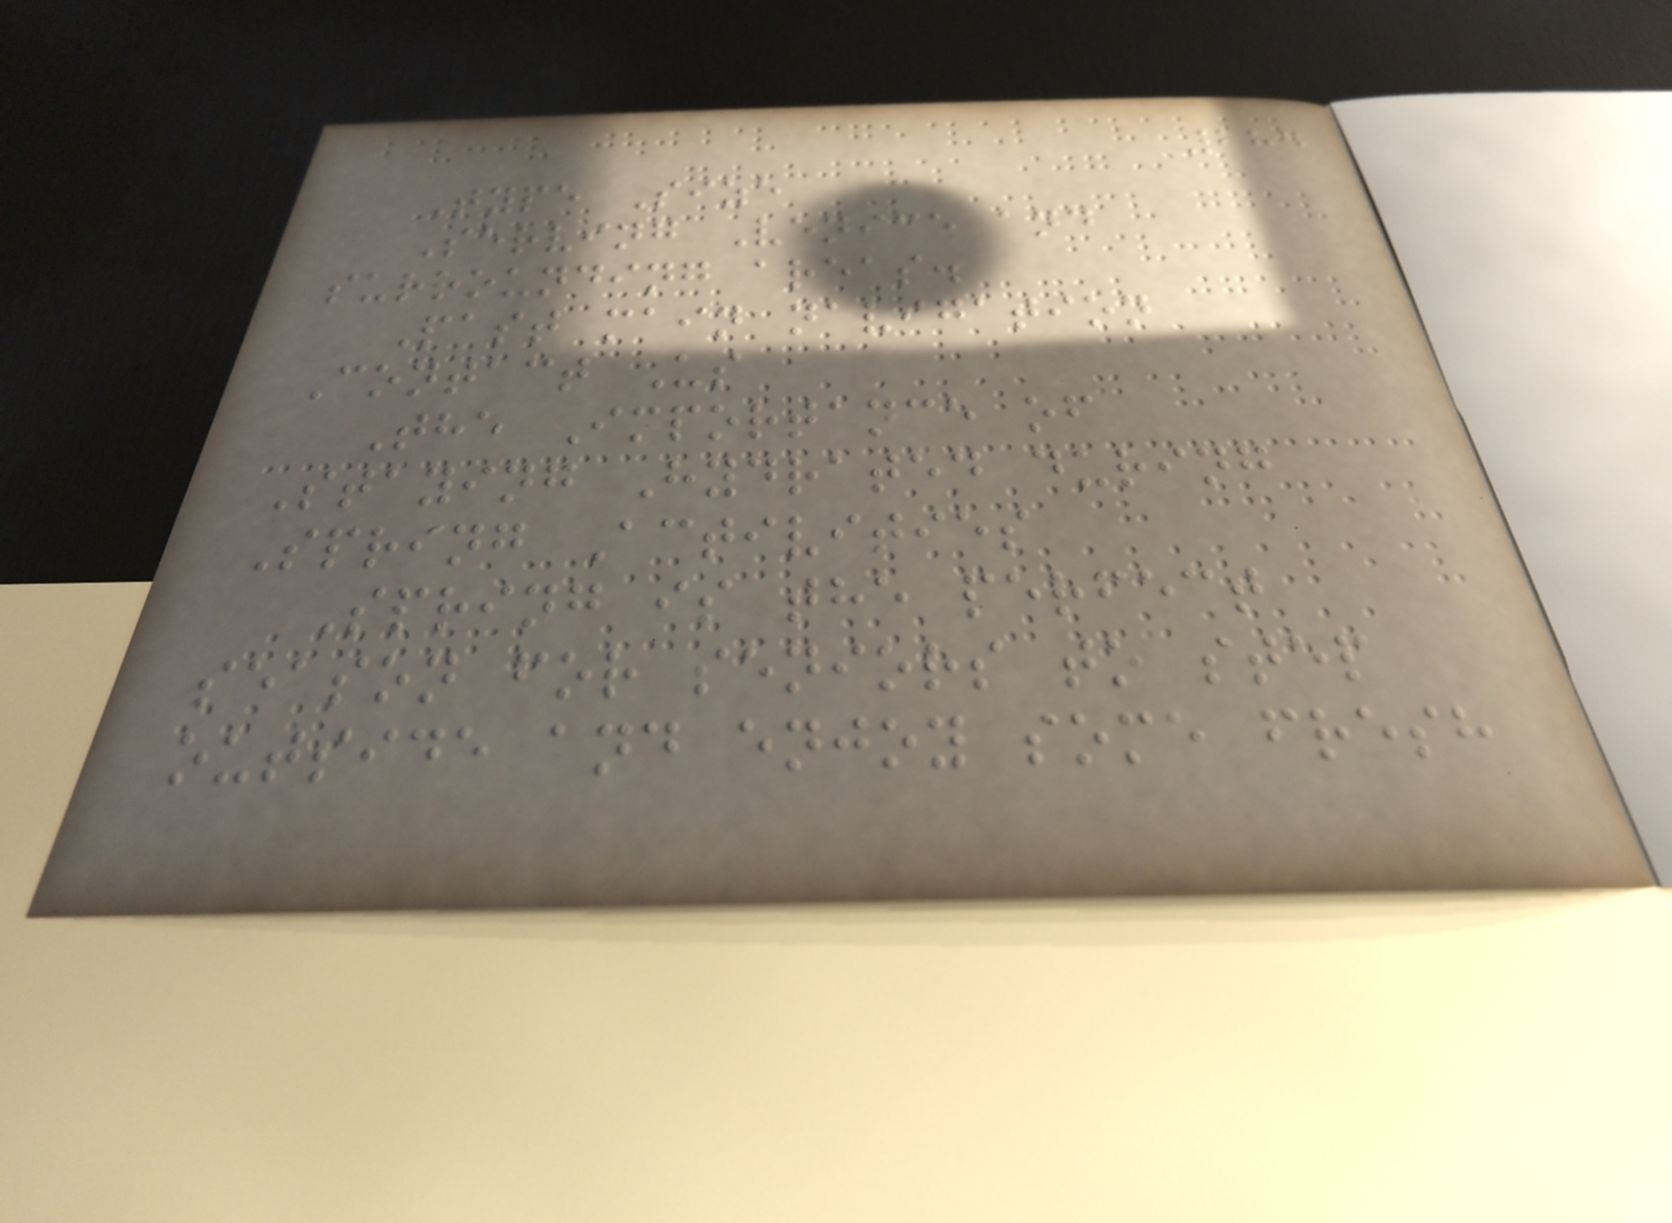284
Type Size
Serving Venice and
surrounding areas.
Past main navigation
Contact Us
The Importance of
Staying Hydrated during
Spring Activities
Spring is the perfect
season for seniors to step
outside and enjoy some fresh
